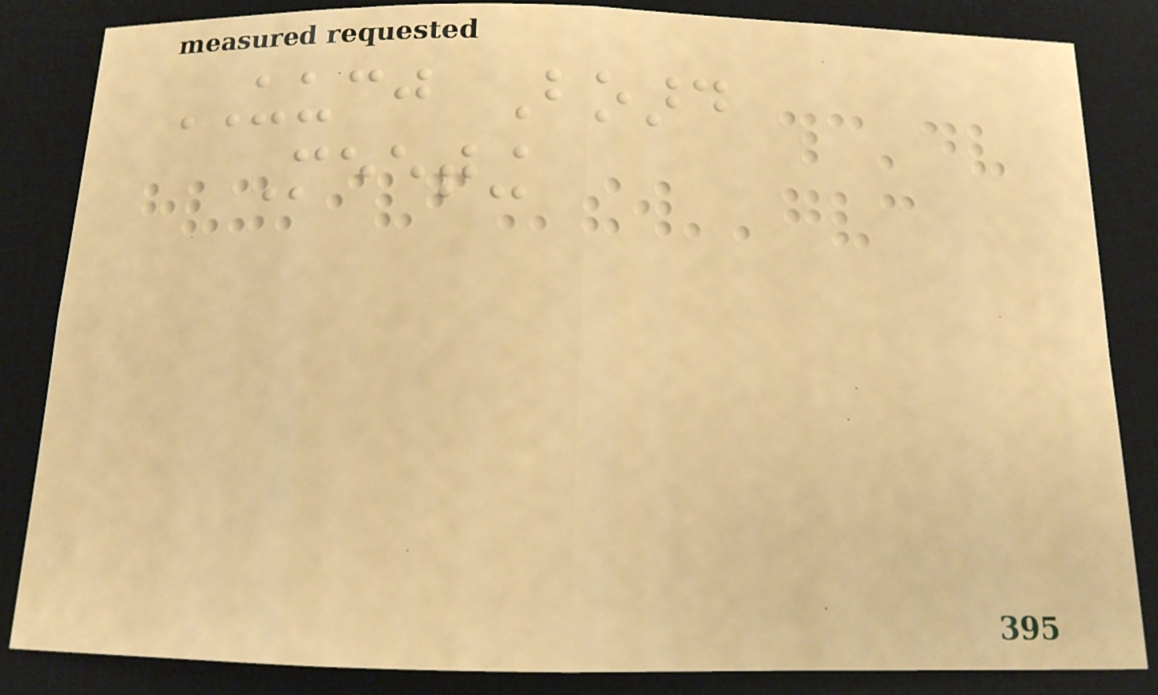UUCJ Board
Meeting
